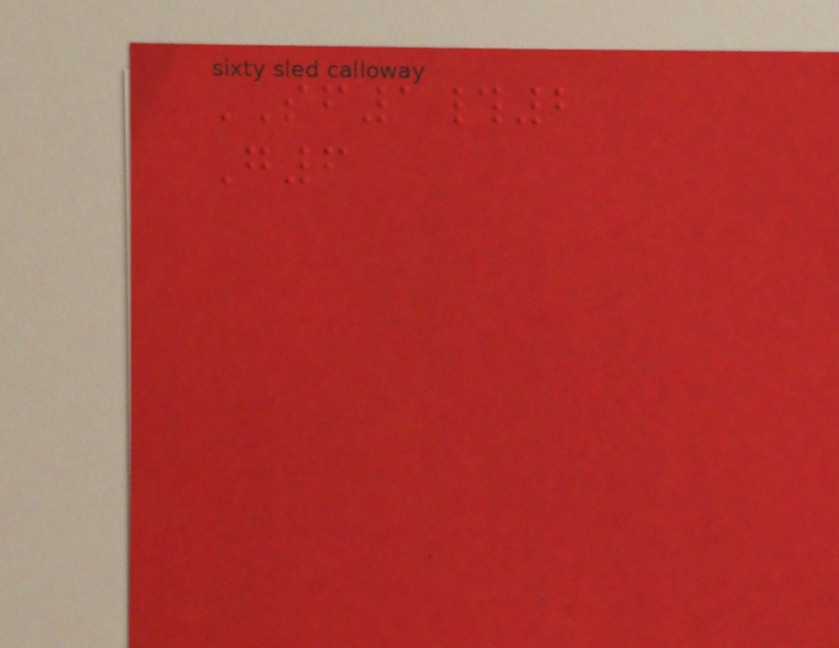SF1#2
G6
